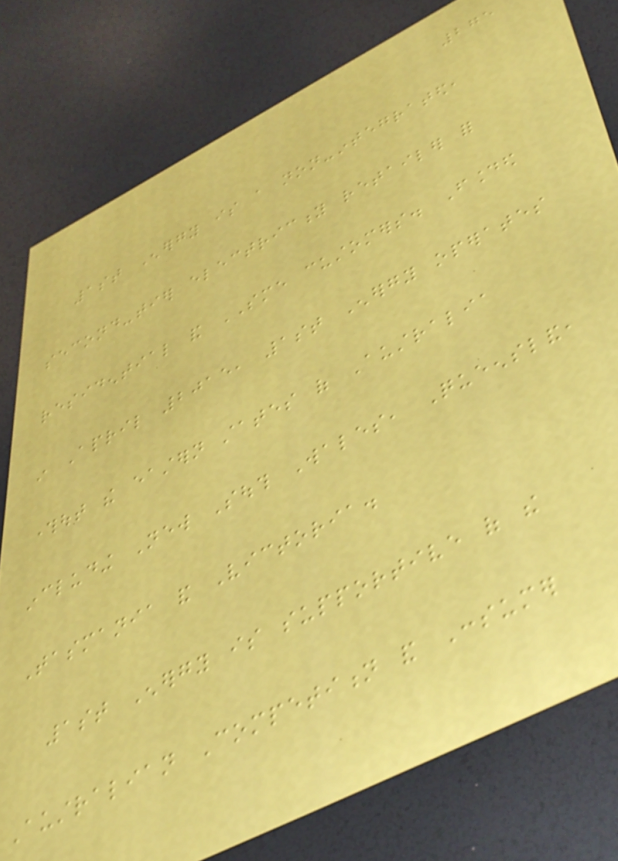275
1st Energy is a non-integrated,
second-tier electricity retailer for
residential and SME customers. Founded
in April 2015, 1st Energy operates
throughout the eastern states of Australia
including New South Wales, Queensland,
Tasmania and Victoria.
1st Energy is supportive of the
Australian Competition and Consumer
